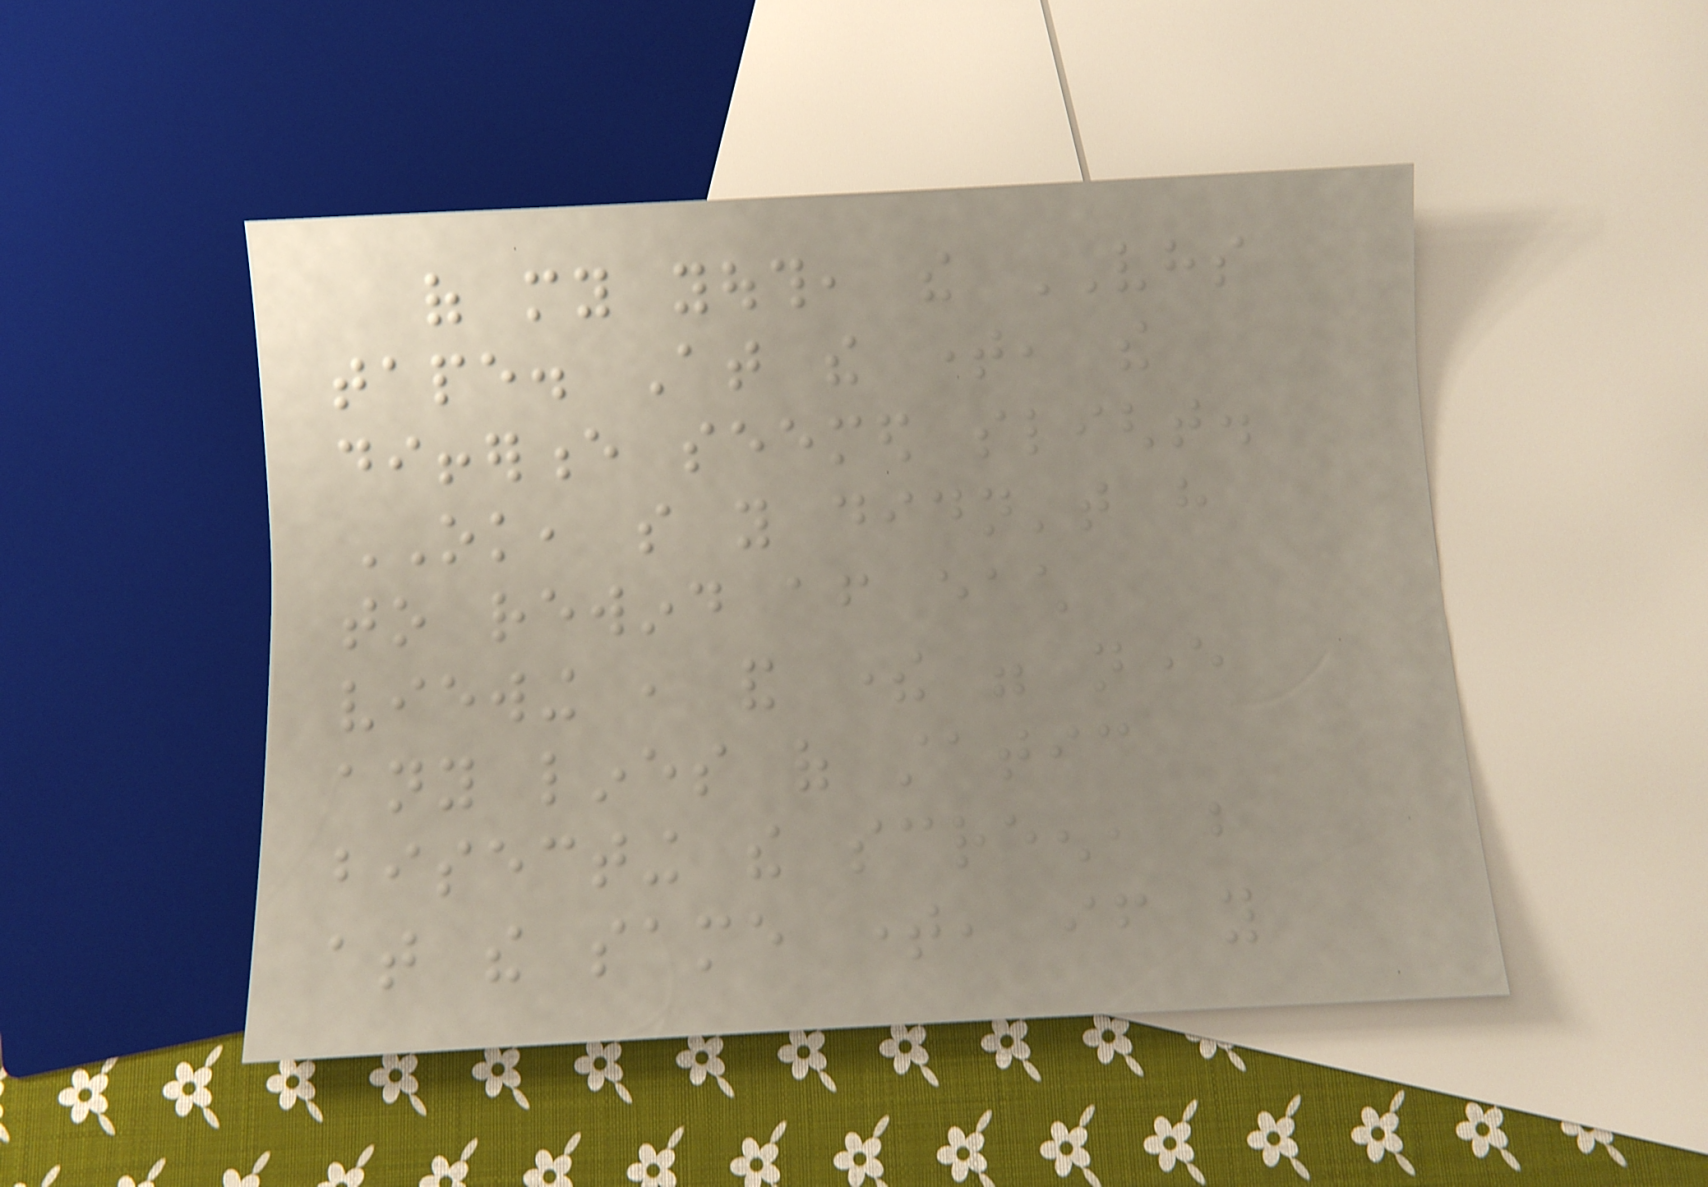of my youth, the VHS
tape. At the time, the
difference seemed slight.
OK, so you didn't have
to rewind after each
viewing , and there were never
any lines of static
bisecting the screen, but
at the same time, if you
